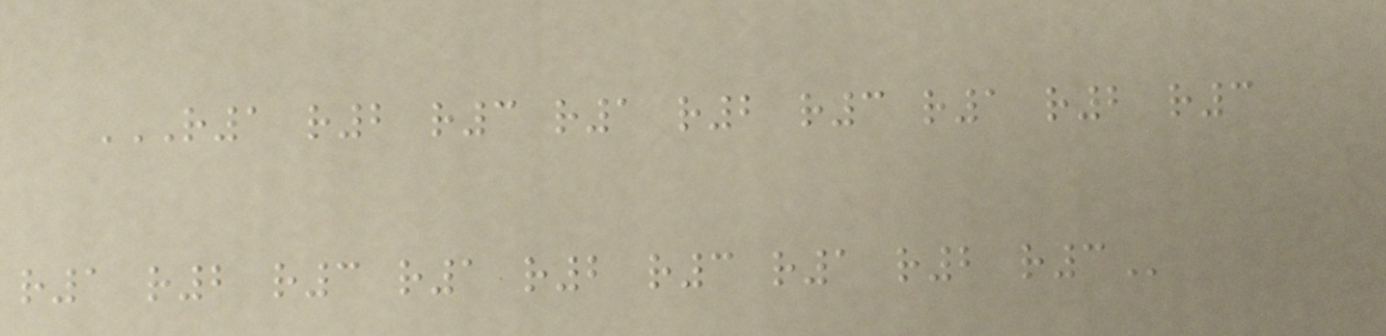R1 R2 R3 R1 R2 R3 R1 R2 R3
R1 R2 R3 R1 R2 R3 R1 R2 R3
